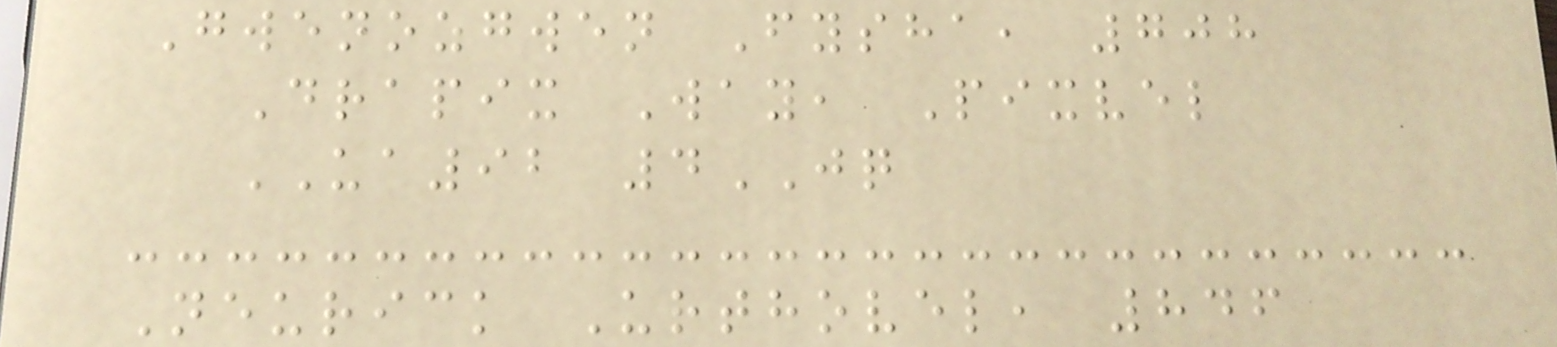Gwenozgwen Fysha, 708
Drapix Way, Pixvel
UA92 4JQ
Neurick Urthovel, 846
